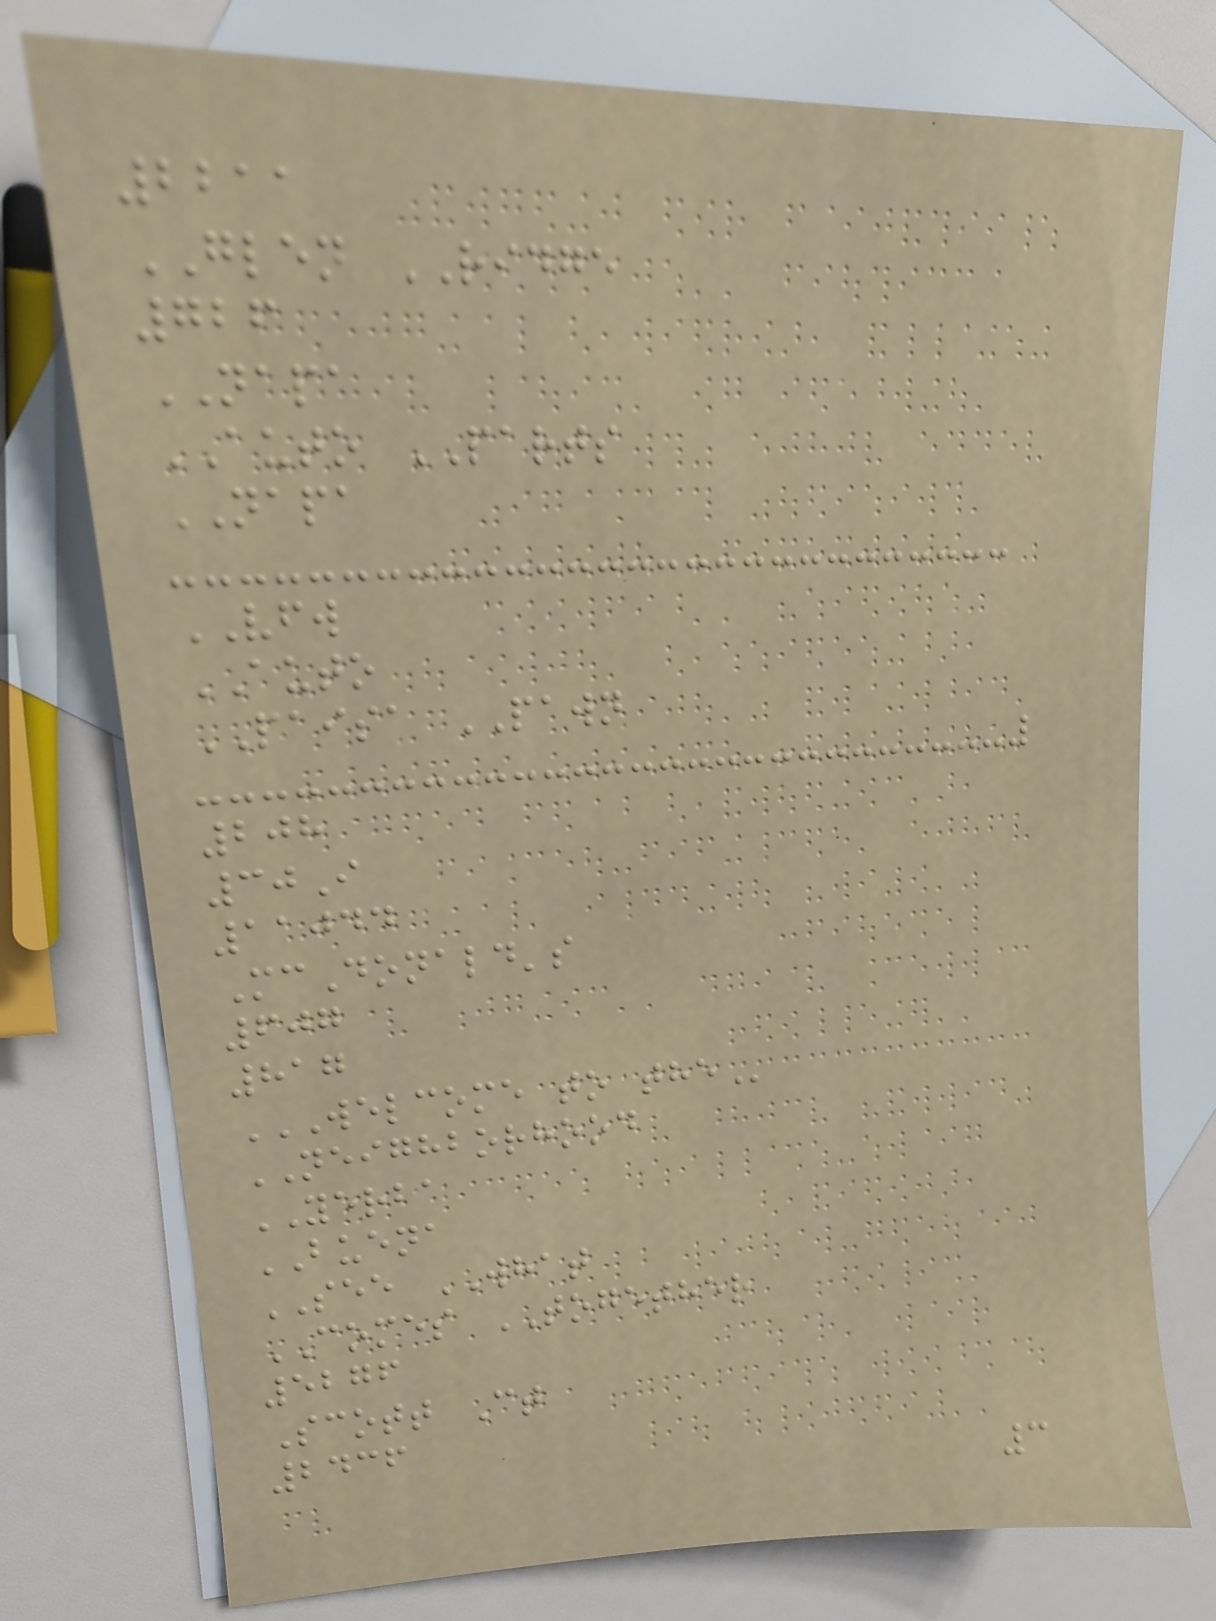2211
GLEN RIDGE
726
NAPA
AUTO PARTS
NAPA
VFW
AUTO
PAISA PAWN
208
30I
11044
McDonald's
607
817
WELCOME TO THE
NEIGHBORHOOD
YERBA
BUENA
SEE WHAT
COMES TOGETHER
5276
Scott Ct
2436
3
